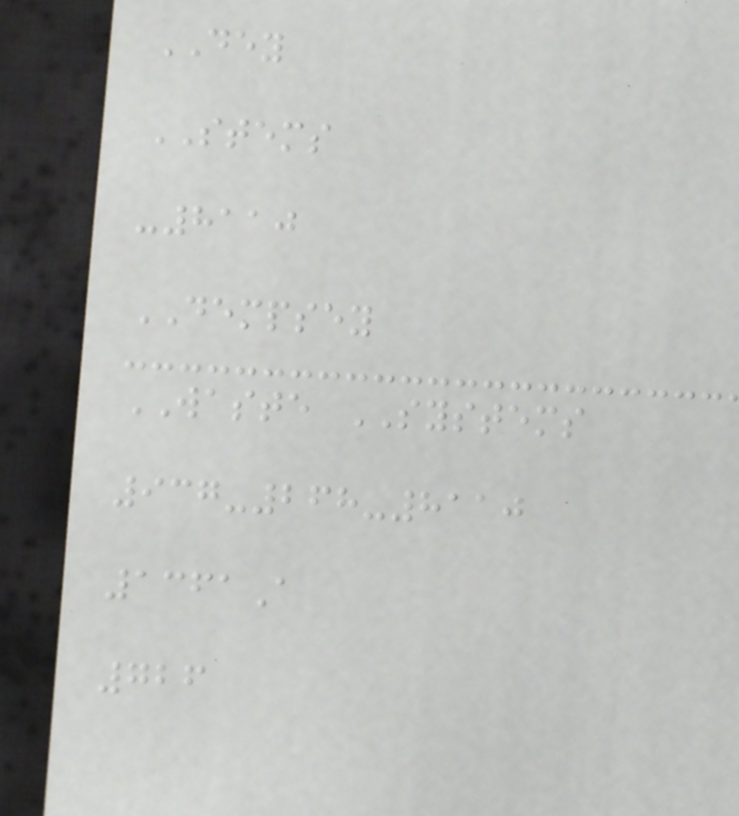DEY
STEMS
-8110
DEMPSEY
WASTE SYSTEMS
937-268-8110
1361A
726
